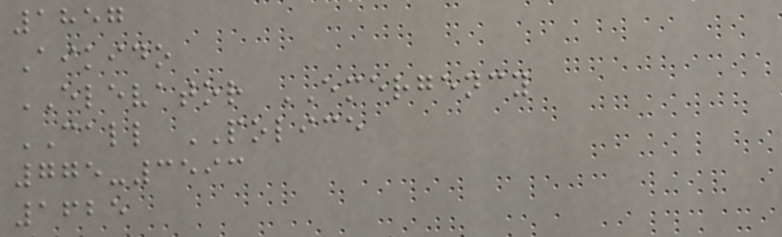1857
Aikido
ELEVATOR EMERGENCY
CALL POLICE
775-3593
1625
